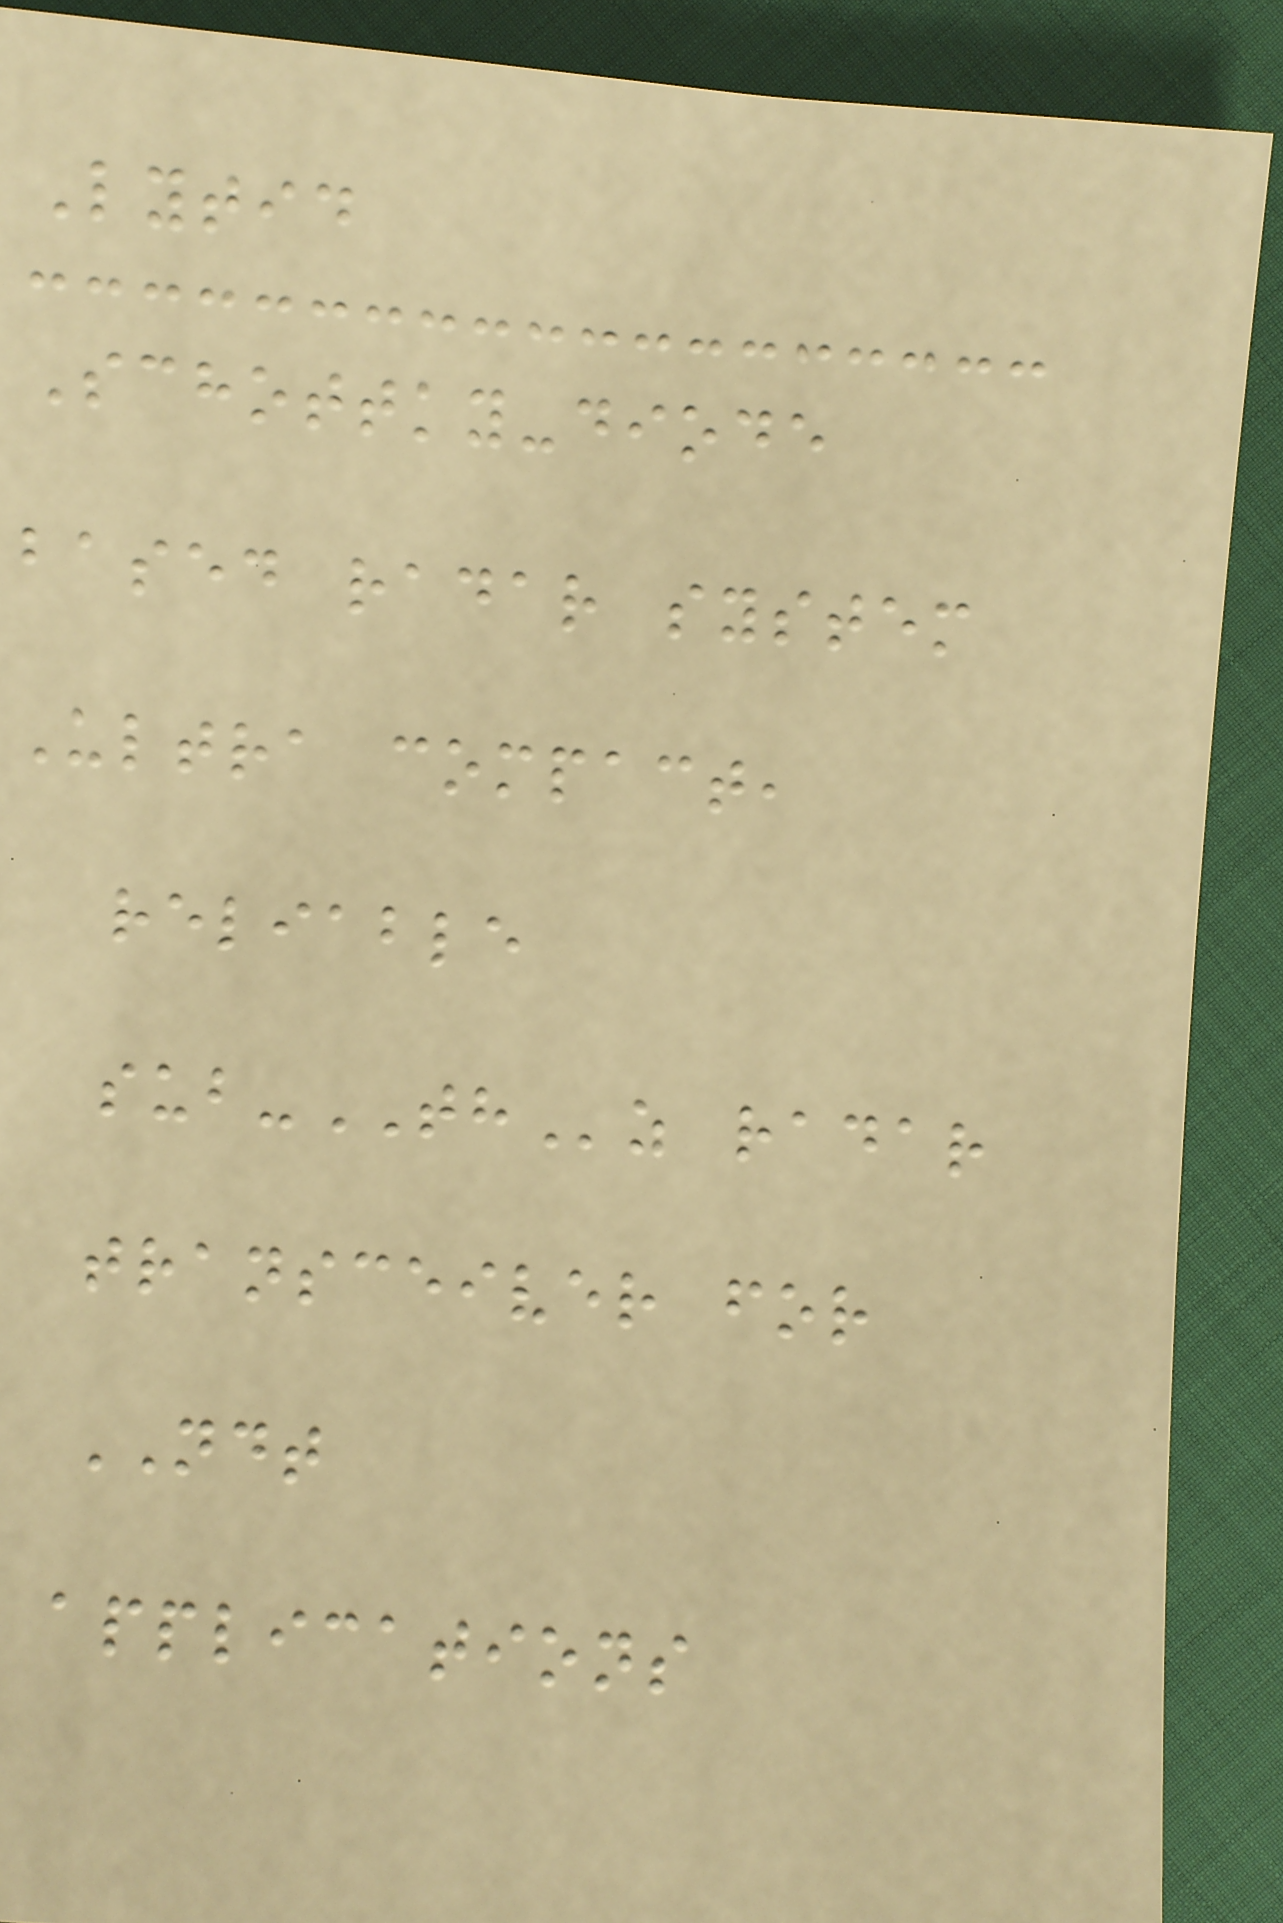Lytid
Schottky-diode
based radar system
Ultra compact,
reliable
sub-THz radar
transceiver for
NDT
applications
